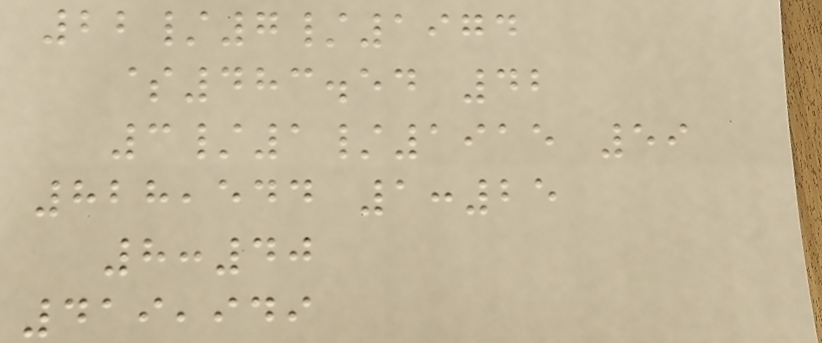22/7/1974
$483.54 42
3/1/1915 59
828,544 1:25
8:40
419,949
